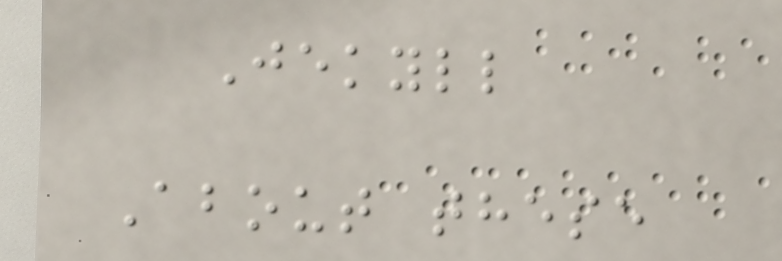Jekyll
About these
